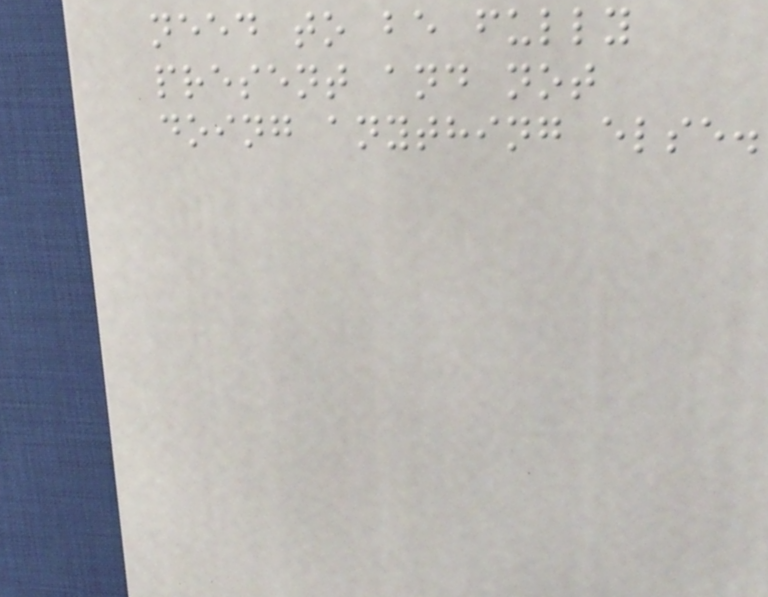need to be fully
present and not
doing anything else.
